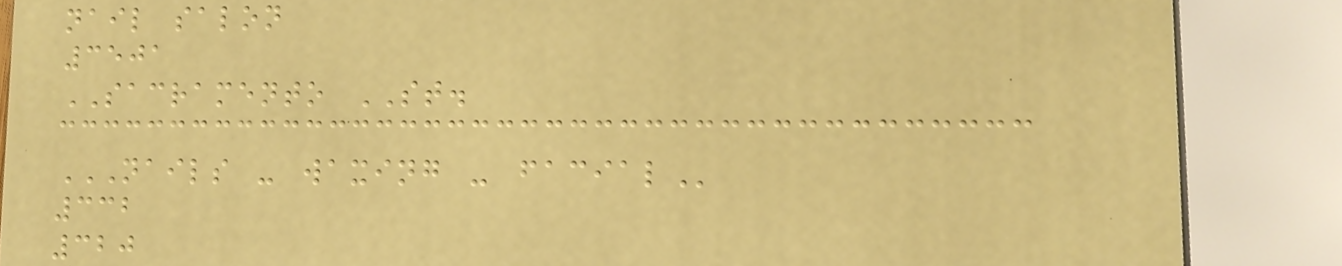nail salon
3501
SACRAMENTO ST.
NAILS - WAXING - FACIAL
332
320
